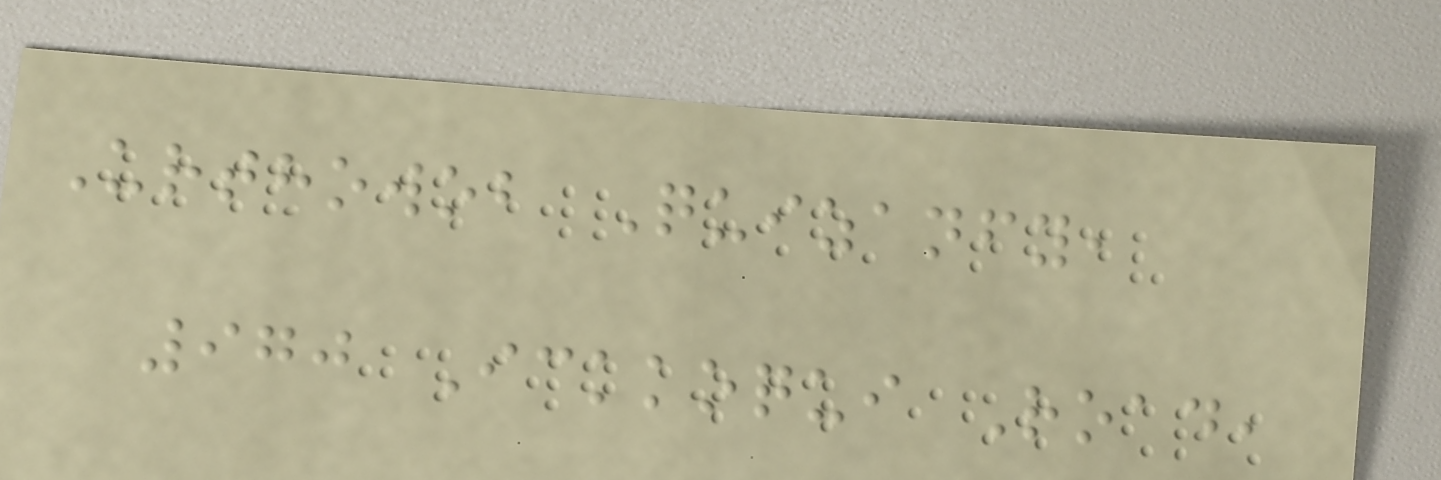Urthowob Quizanfy,
970 Ickkoqui Road,
